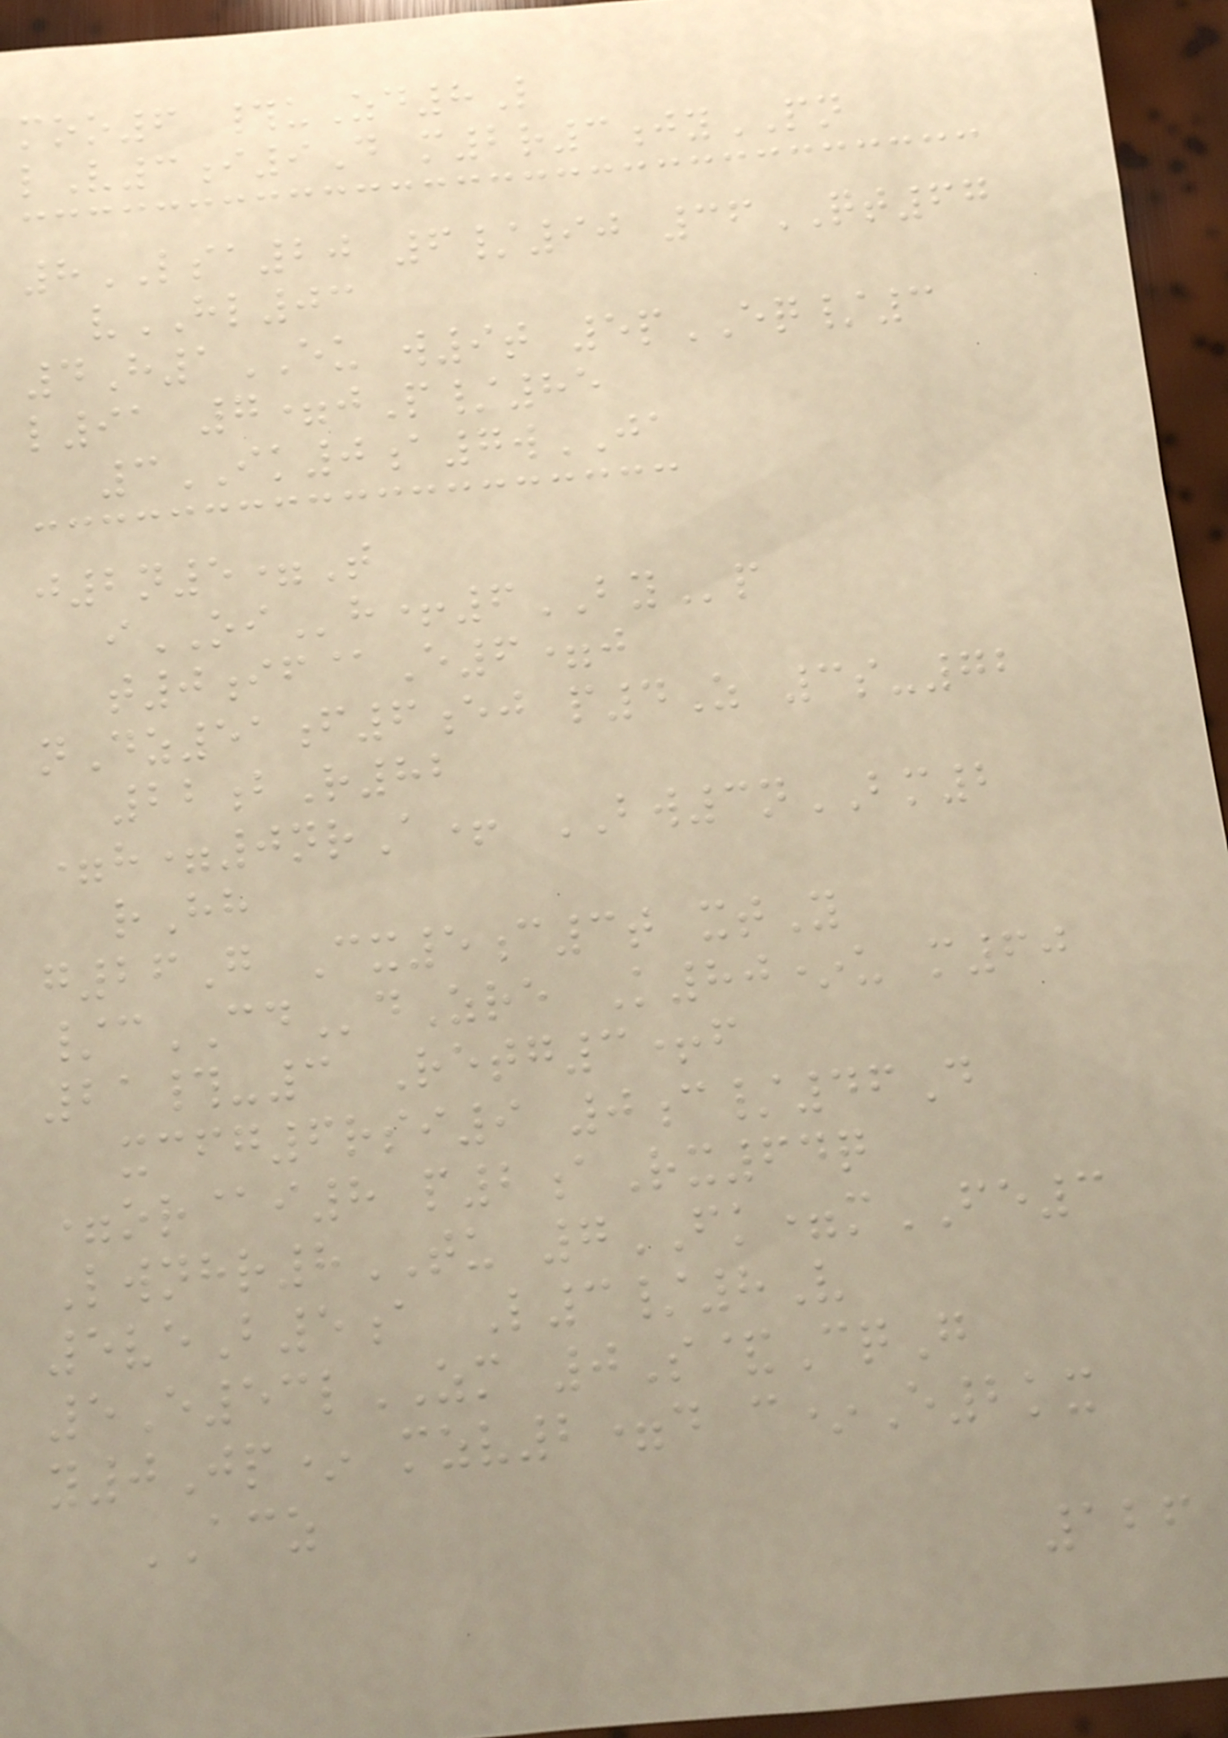moo6 #uZd8L
lV3i9D m2r3jyPN
8LSA20 6/90 36QT67
vHL03
4H1EU w9t 5pEQ/3
l91 7=jP/85
3IK0a7wJA
j2n5=T
iOIh+6BYp
t0if@E6=j
nDz51f6ej p4Z 3s-72
22bR82
=h=0nrA+ BW3nBM2
rHh
g26G Cx5c3t xtY
/cCDdZre K80*u m60
21#-3 Retg3+f
xcfg6rsi9 0c/46D
=or@i8 p2aRx64q
Lwnhr8TU 7FK=mFE3
5veB5a L3/8V
5E53lZM 0S&CqG
y0Jp* mzv2=d c*E2kx
ACZ
126
